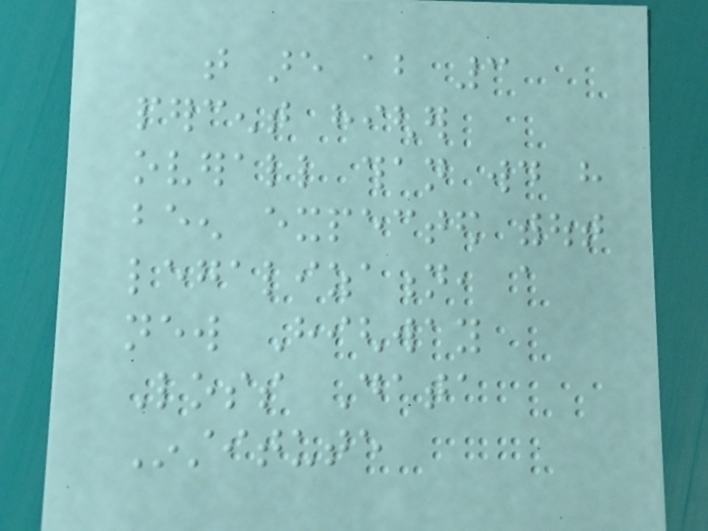that are about 3
percent higher
overall than would have
been expected without
legalization, a
new Highway
Loss Data
Institute
